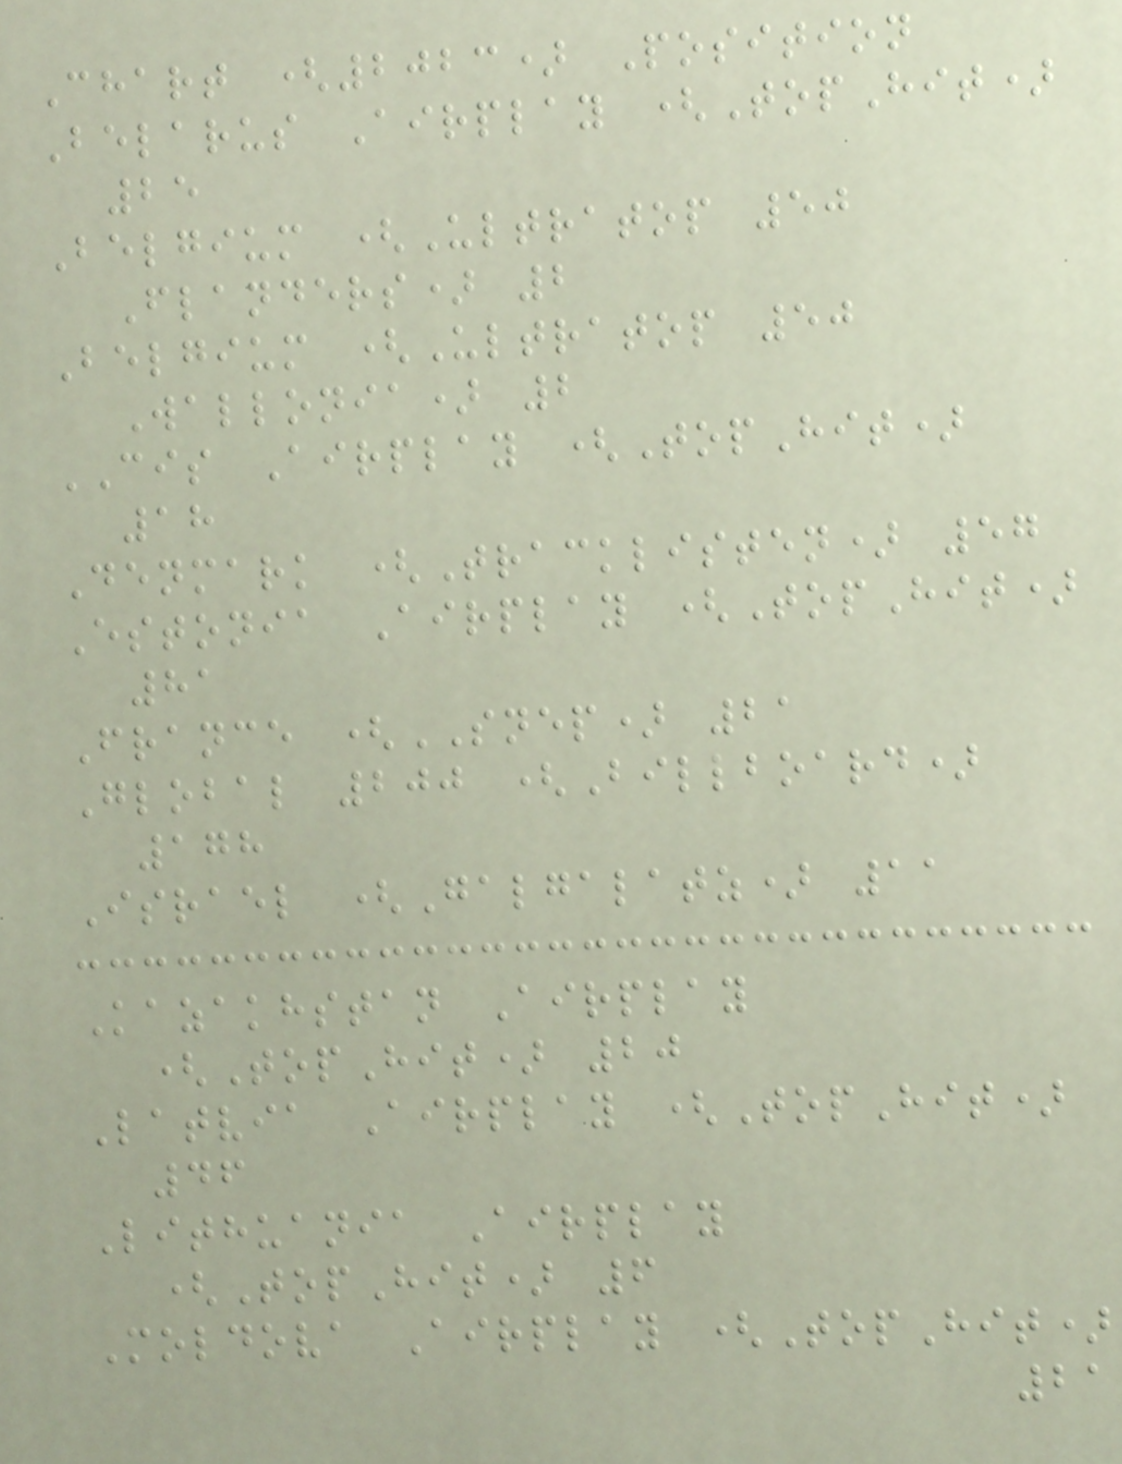Chart (2023) Position
Belarus Airplay (TopHit)
25
Belgium (Ultratop 50
Flanders) 2
Belgium (Ultratop 50
Wallonia) 2
CIS Airplay (TopHit)
18
Denmark (Tracklisten) 57
Estonia Airplay (TopHit)
81
France (SNEP) 21
Global 200 (Billboard)
178
Israel (Galgalatz) 11
Kazakhstan Airplay
(TopHit) 20
Latvia Airplay (TopHit)
46
Lithuania Airplay
(TopHit) 6
Moldova Airplay (TopHit)
21
